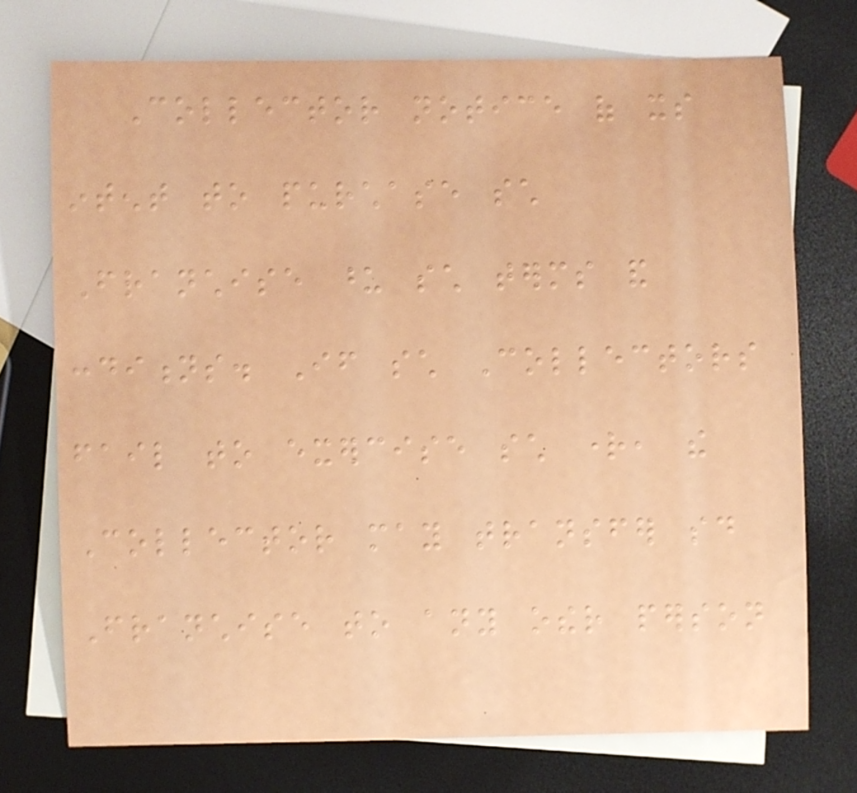Collector notice of its
intent to purchase such
Franchise upon such terms and
conditions. If such Collectors
fail to exercise such right, the
Collector may transfer said
Franchise to any other person
